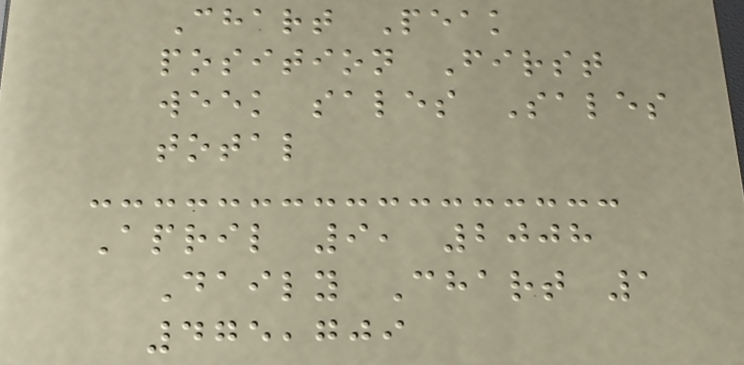Chart Peak
position First
week sales Sales
total
April 9, 2008
Daily Chart 1
475,709
